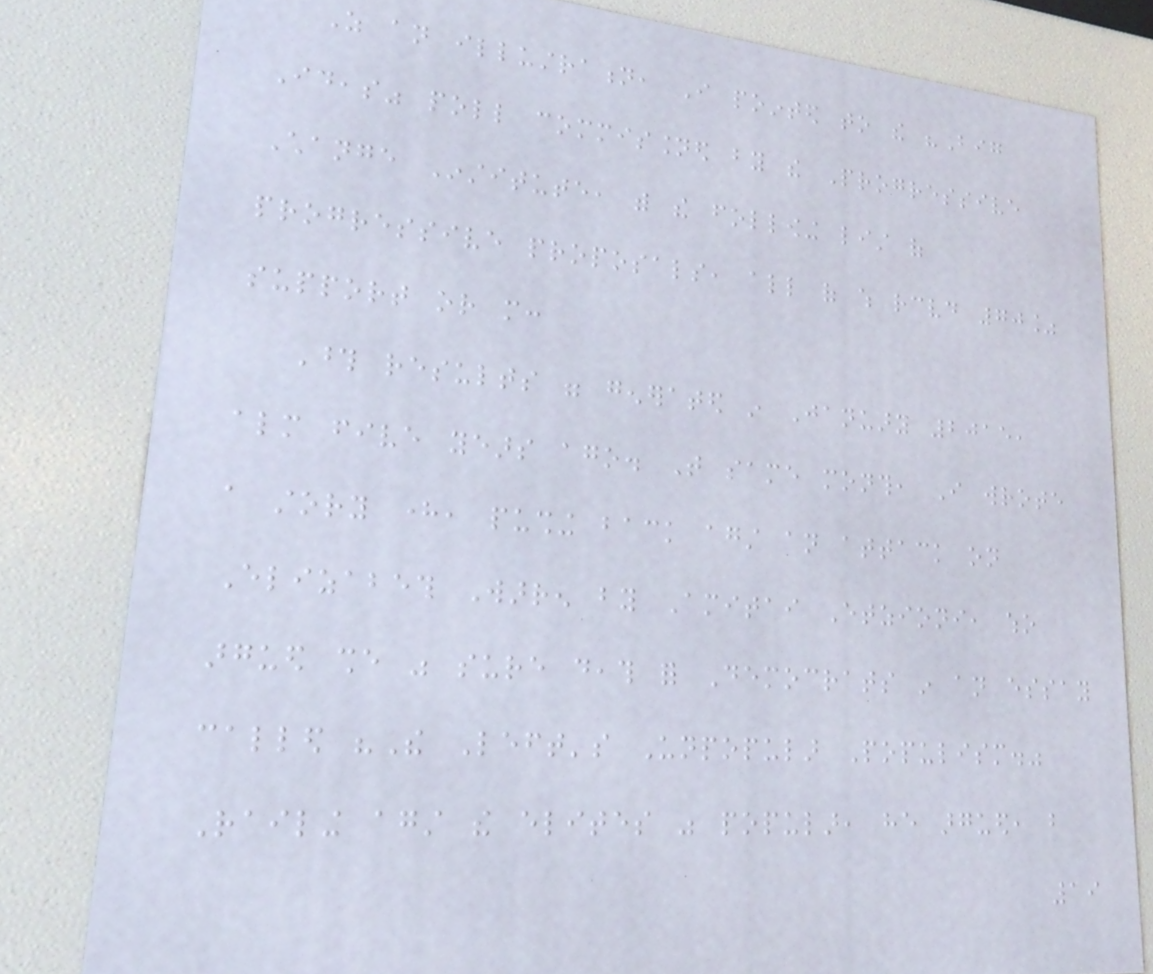As an illustration, I pointed to the "Big
Ideas" poll commissioned by the Progressive
Change Institute, with the following list of
progressive proposals, all of which received 70%
support or more:
Those results were generated in January 2015,
almost five years ago. That same month, I wrote
a story here, pushing back against an attack on
Elizabeth Warren by Amitai Etzioni, who
argued she was sure death for Democrats in an essay
called "The Left's Unpopular Populism."
Railing against the elites was popular, he argued, but
19
